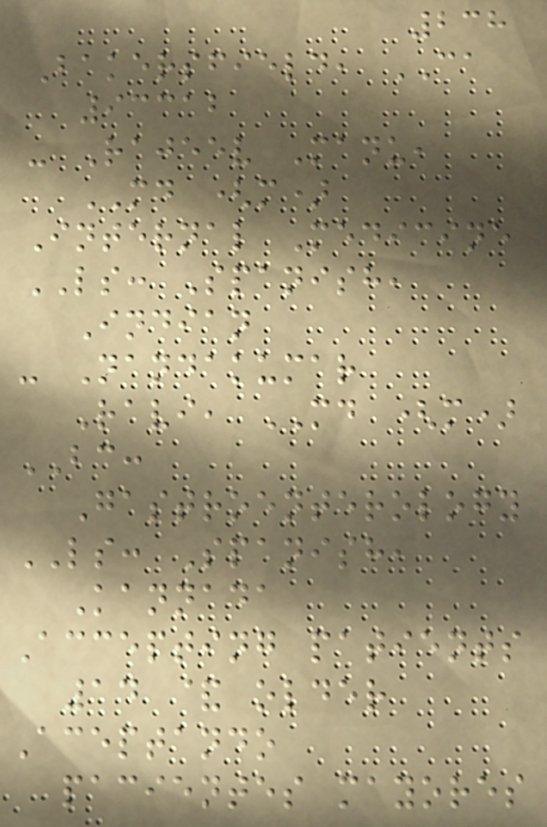238
Bakersfield, CA
93312
- Rajeev Manu,
MD (m)
Internal Medicine
LS: Spanish,
Indian
- Nandakumar
Ravi, MD (m)
BC:
Gastroenterology
LS: Spanish,
Kannada
Accepting patients
14 & older
Aceptando
pacientes mayores
